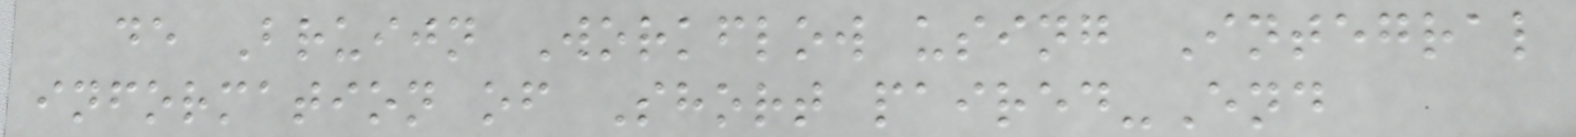de Bruijn Workflow using Integral
information of Short paired-End
